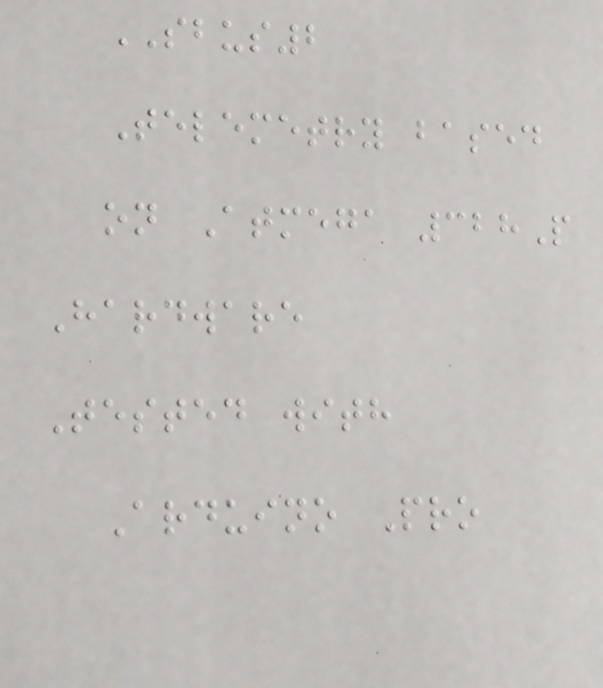SBUS2
Telemetry based
on Atmega 328P
Hardware
Tested with
Arduino Pro
